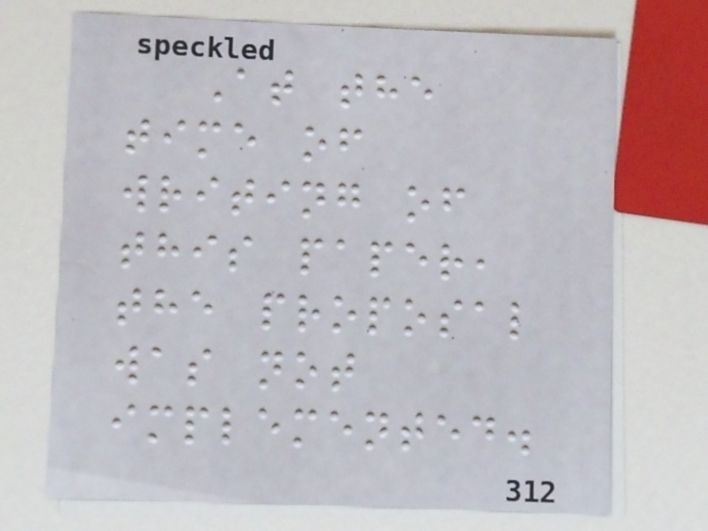At the
time of
writing of
this paper,
the proposal
was not
implemented.
